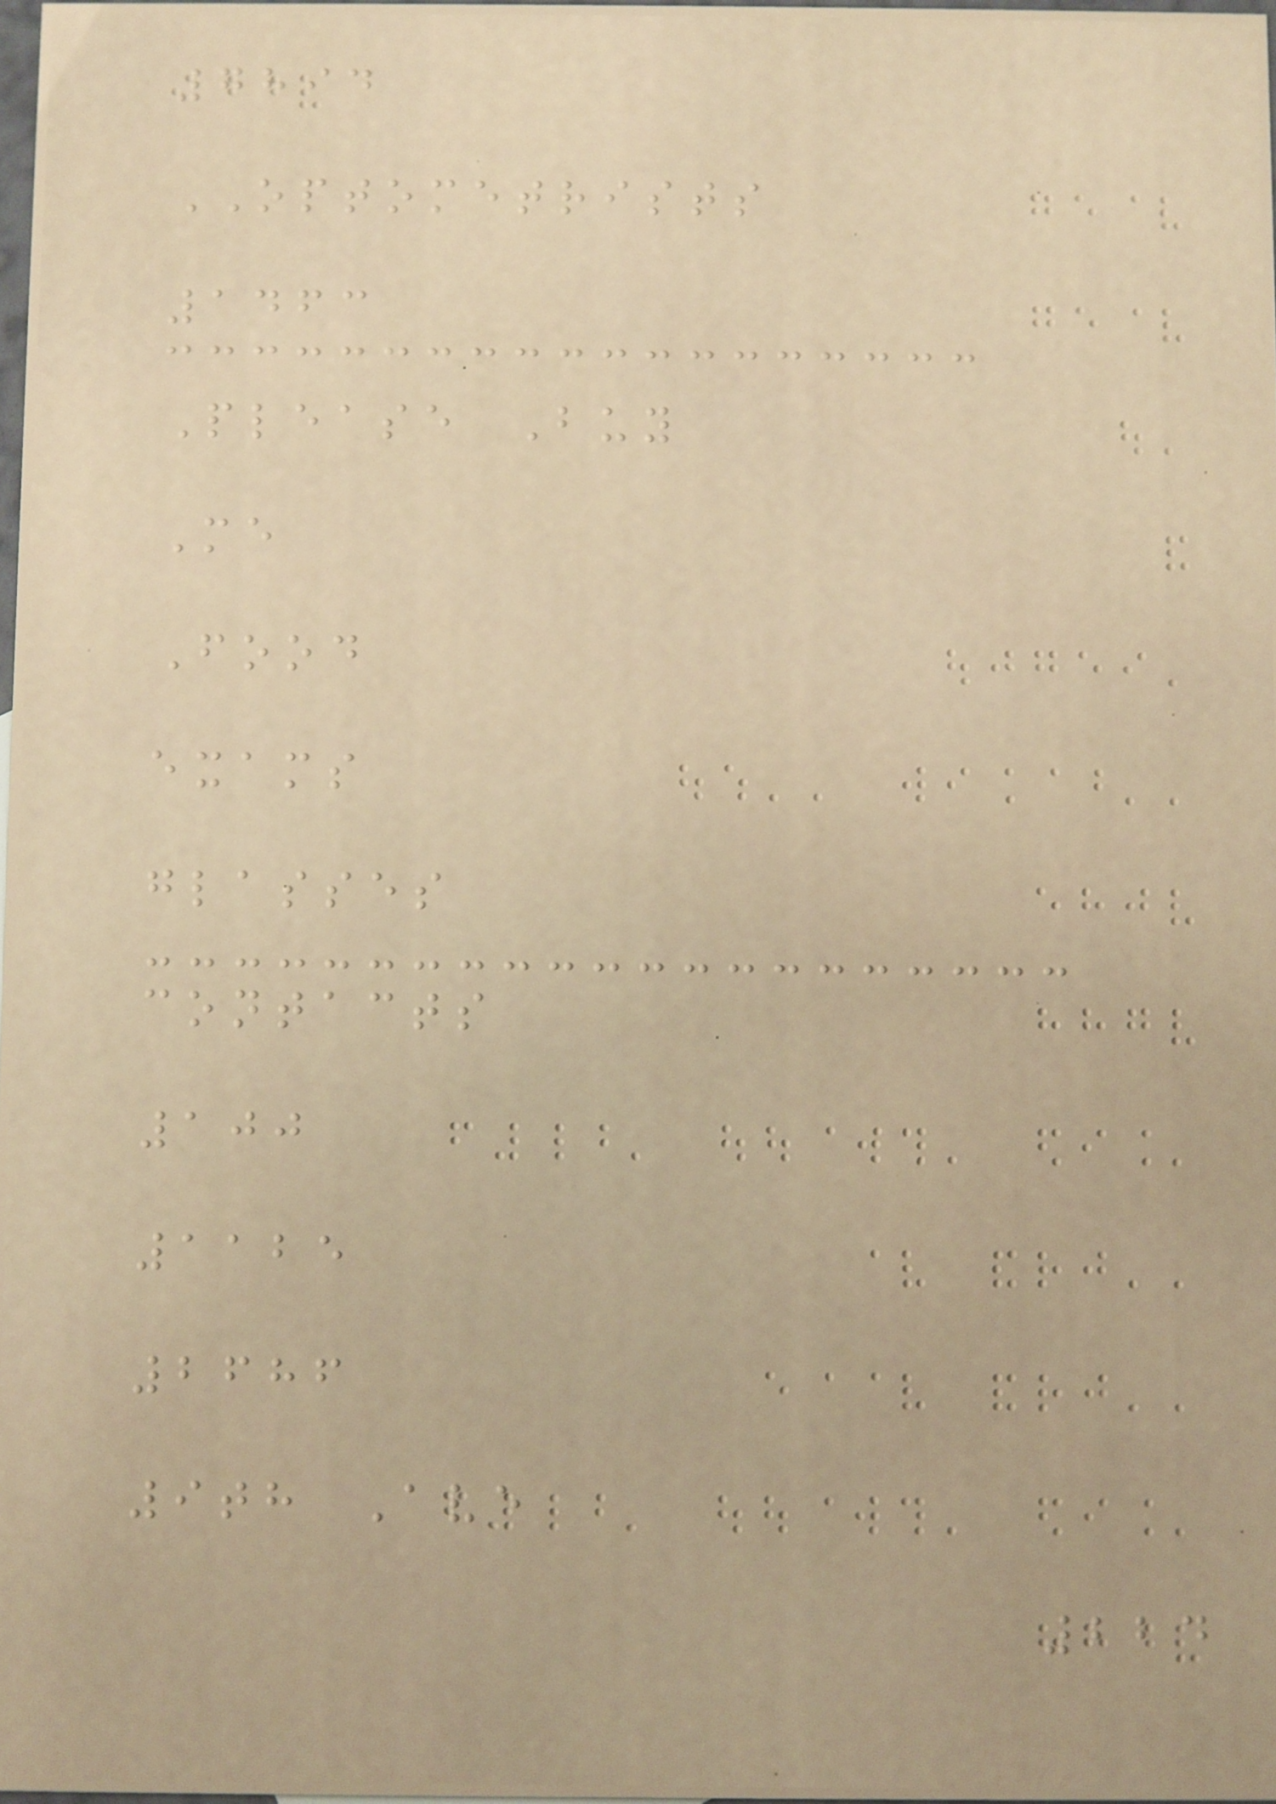7894
OPTOMETRISTS
1463
Please Buy
Me
Food
exams
glasses
contacts
100
1125
2686
9th Ave
224
